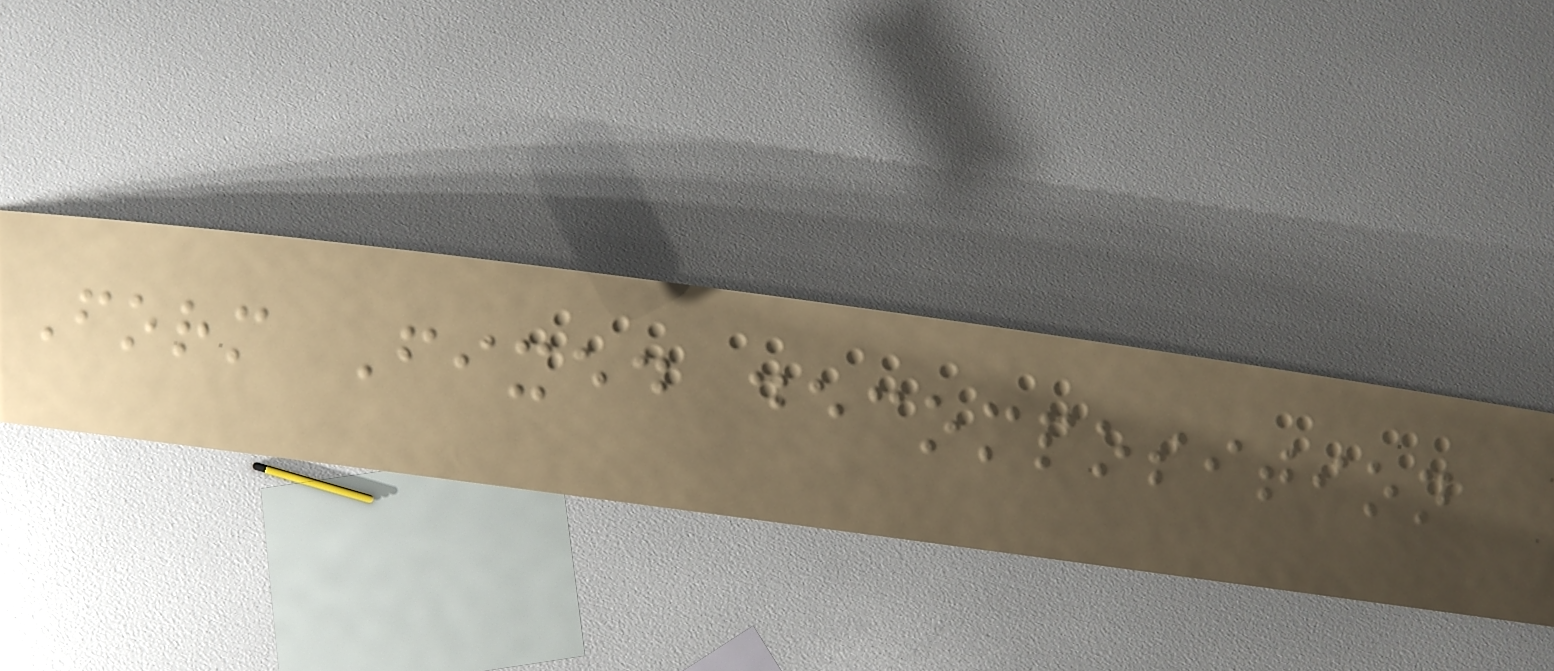Form Fixed decomposition
